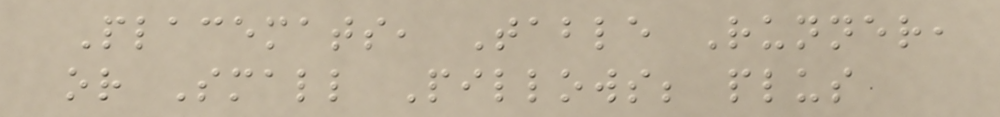Placemats, Table Runner,
or Small Pillows; plus
